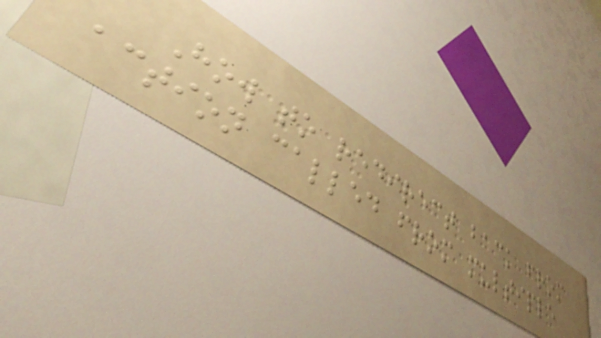How to redirect back from
action called from multiple
